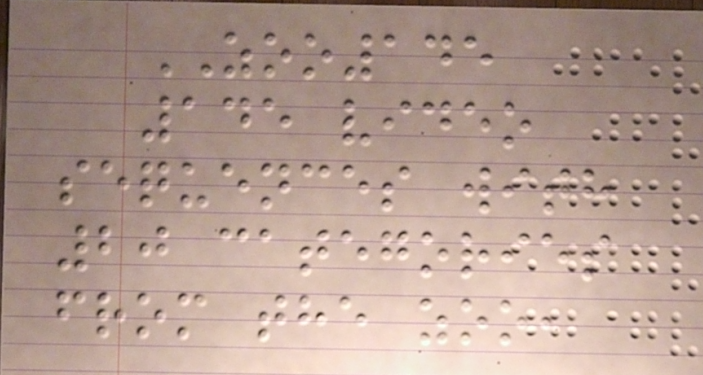ZOO145
145 video
sequences with
20 categories
from the zoo,
